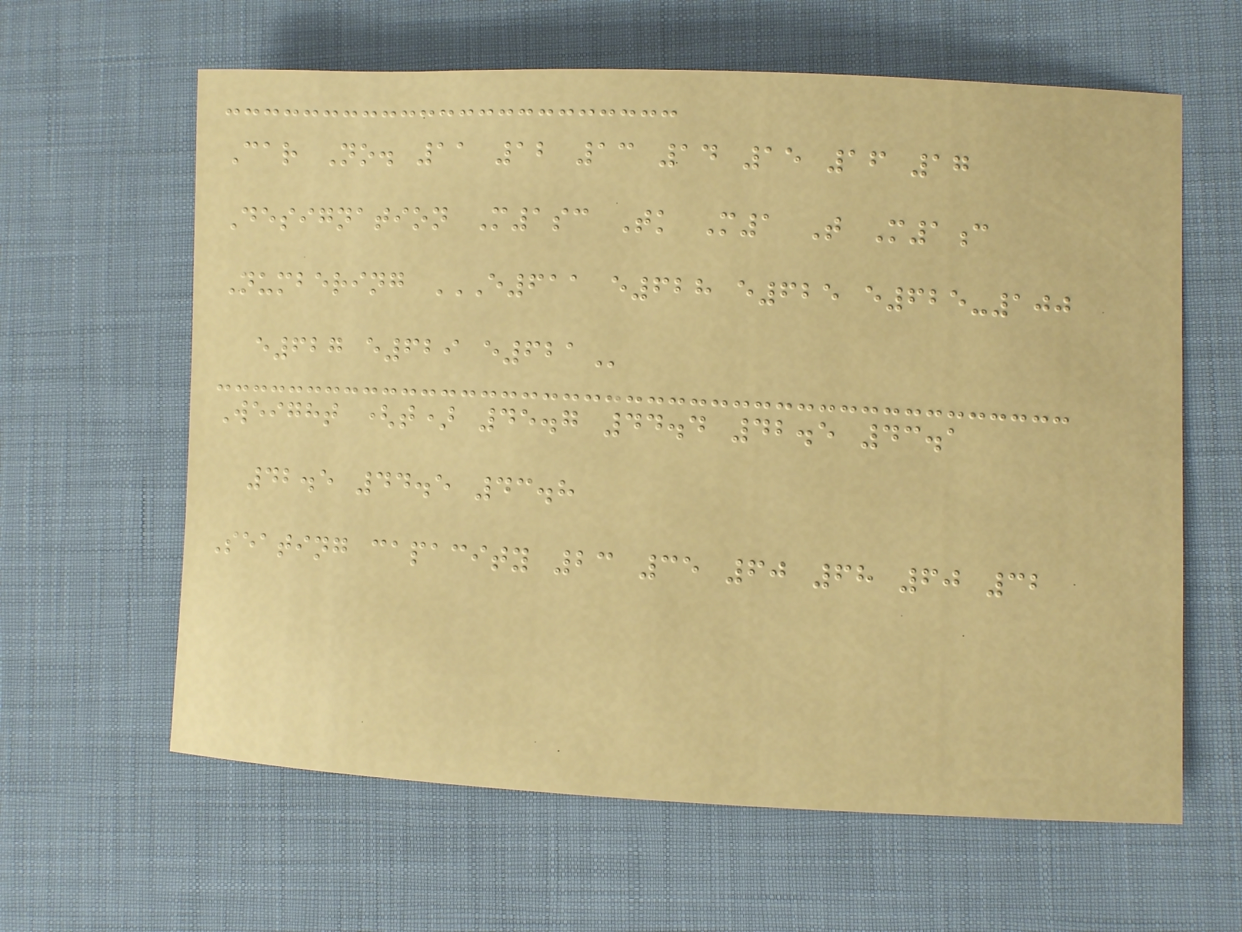Car No. 11 12 13 14 15 16 17
Designation M1sc Tk M1 T M1c
Numbering E611 E628 E625 E625-100
E627 E629 E621
Weight (t) 45.7 44.4 42.5 43.1
42.5 44.5 43.8
Seating capacity 23 35 60 68 60 32
